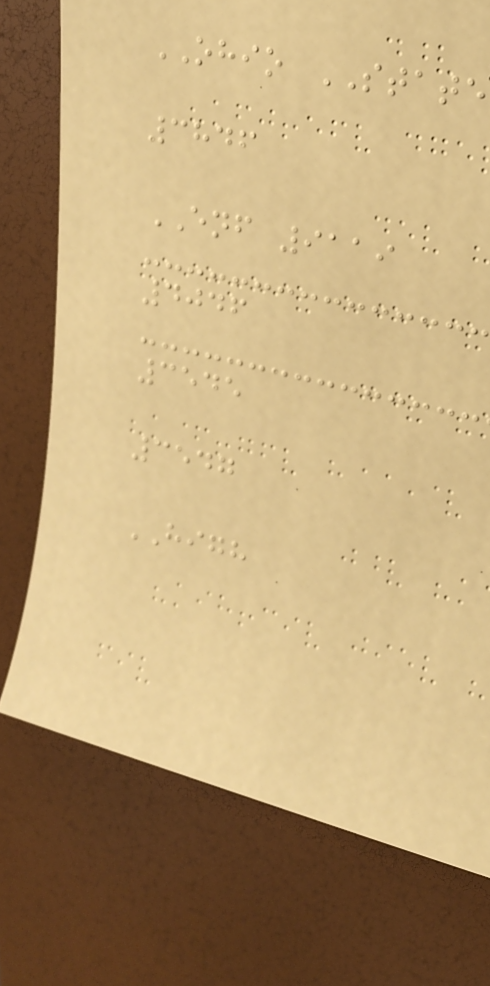OHIO STATE
3846
ENF 9119
4046
3545
3547
HIGH
